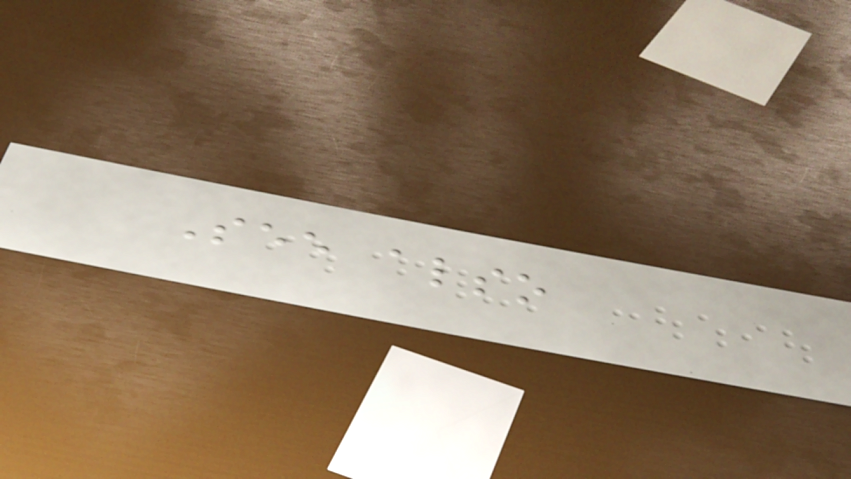See also
